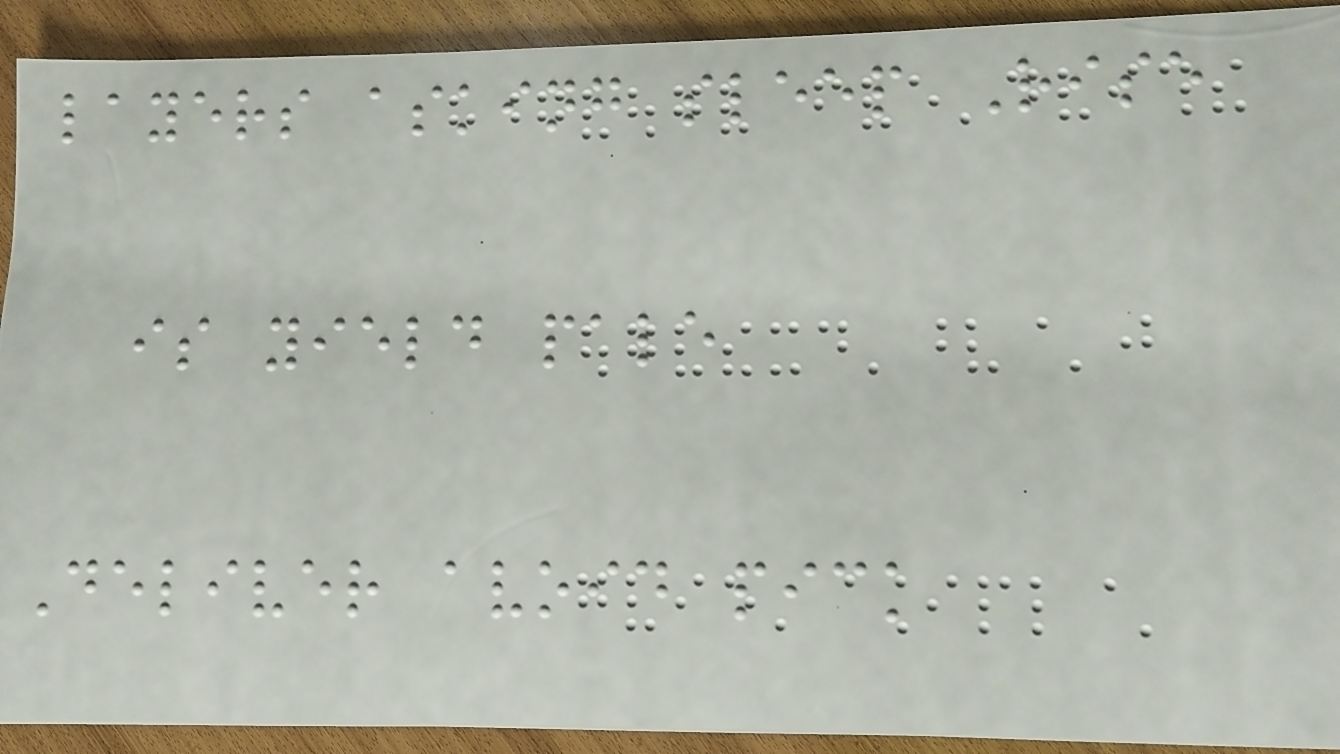layers asking sleep Rise
is yield pale
Deliver avoid pick
